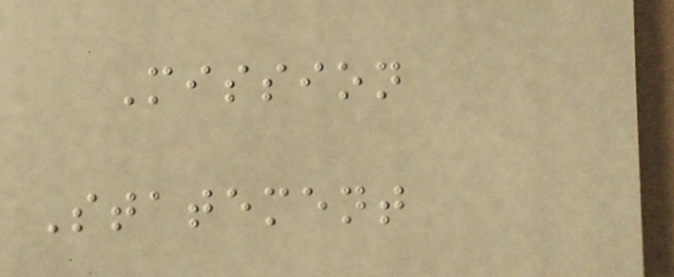Mission
Statement
